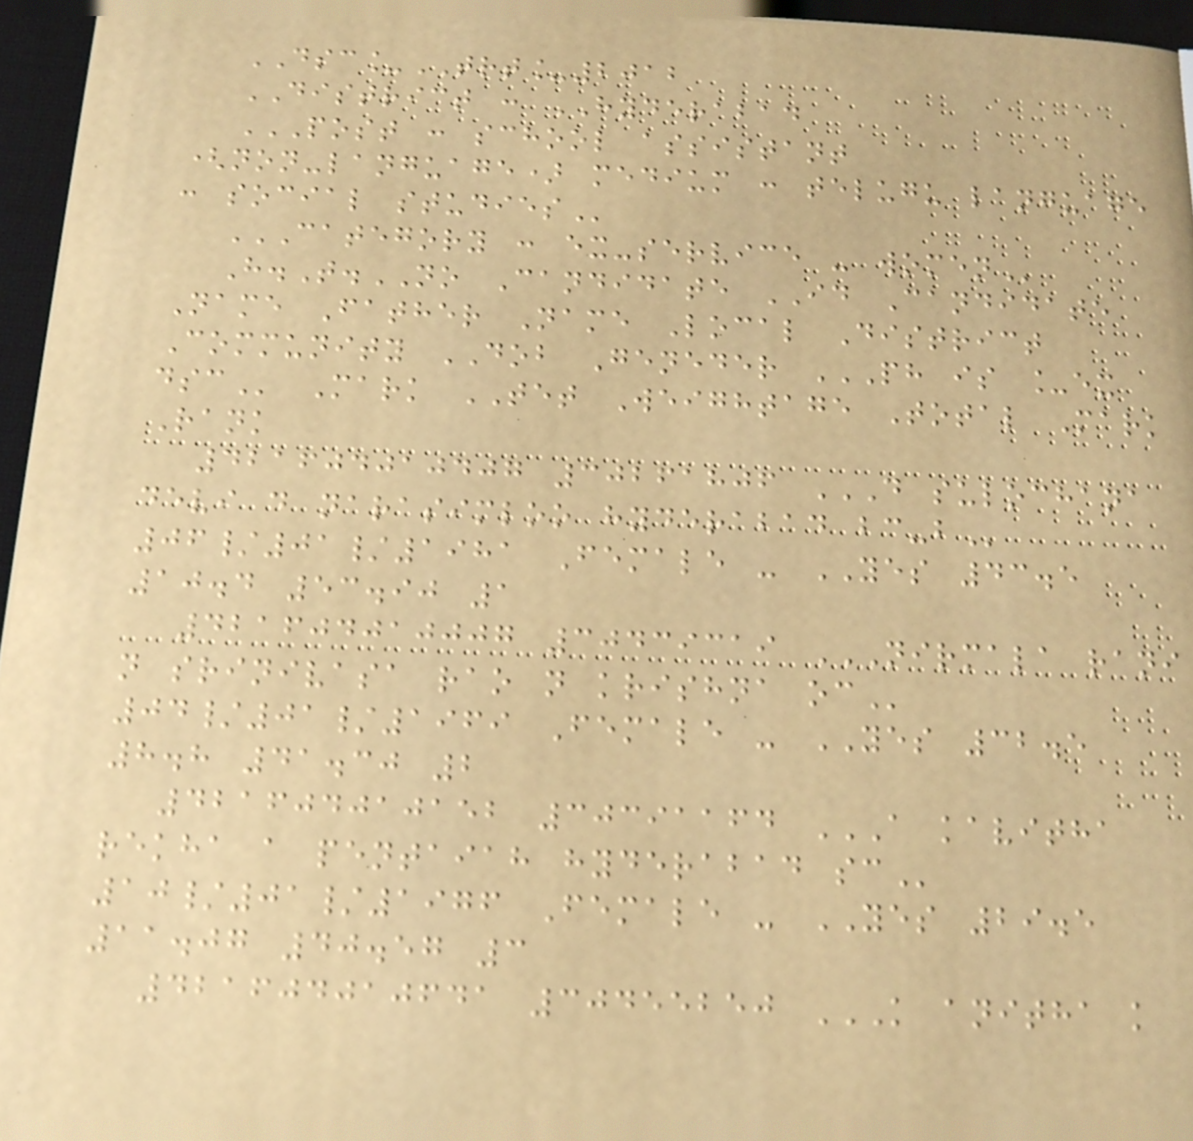DSC_TRT_2012
DISTRICT : HYDERABAD
POST : SCHOOL ASSISTANT
(NON-LANGUAGE) MEDIUM : TELUGU LANGUAGE
: SOCIAL STUDIES
CATEGORY : EX-SERVICE - WOMEN
H.T.NO Candidate ID Candidate
Name Father Name Local District
Community DOB Geneder PH IS _EX
DSC Mark TET Weightage Total Mark
Rank
421604010407 30261806 D SULOCHANA
DEVI D NARASIMLOO HYDERABAD BC-B
06/01/1981 Female - YES 43.5
10.4 53.90 1
421604010007 30439319 NIRMALA RANI
N SRINIVASA RAO N KRISHNA OC
04/01/1969 Female - YES 32.5
8.8 41.30 2
421604010152 30391164 A KAVITHA
REKHA A PENTAIAH HYDERABAD SC
10/01/1976 Female - YES 29.5
11.07 40.57 3
421604010641 30455250 K ANITHA K
